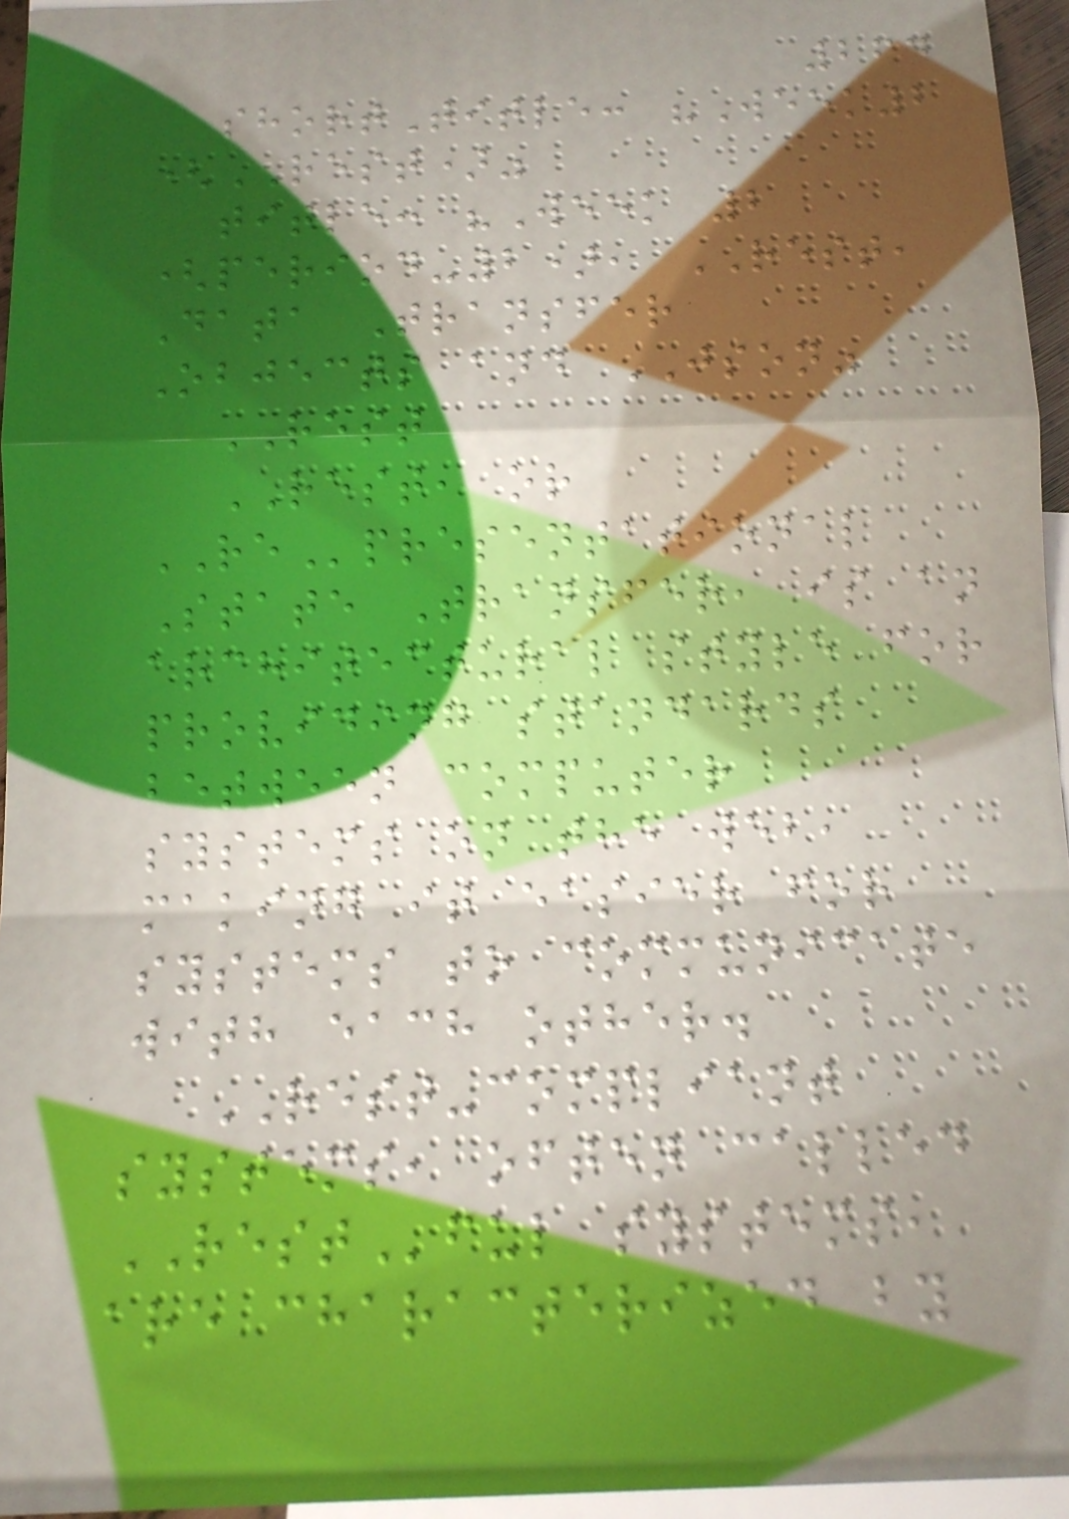264
shortTitle: "Week2
(REST)"
title: "Week 2
(period-2), REST,
Data Transfer
Objects and JSON"
REST
REST, or
REpresentational
State Transfer, is an
architectural style for
providing standards
between computer
systems on the web,
making it easier for
systems to communicate
with each other.
REST-compliant
systems, often called
RESTful systems,
are characterized by
